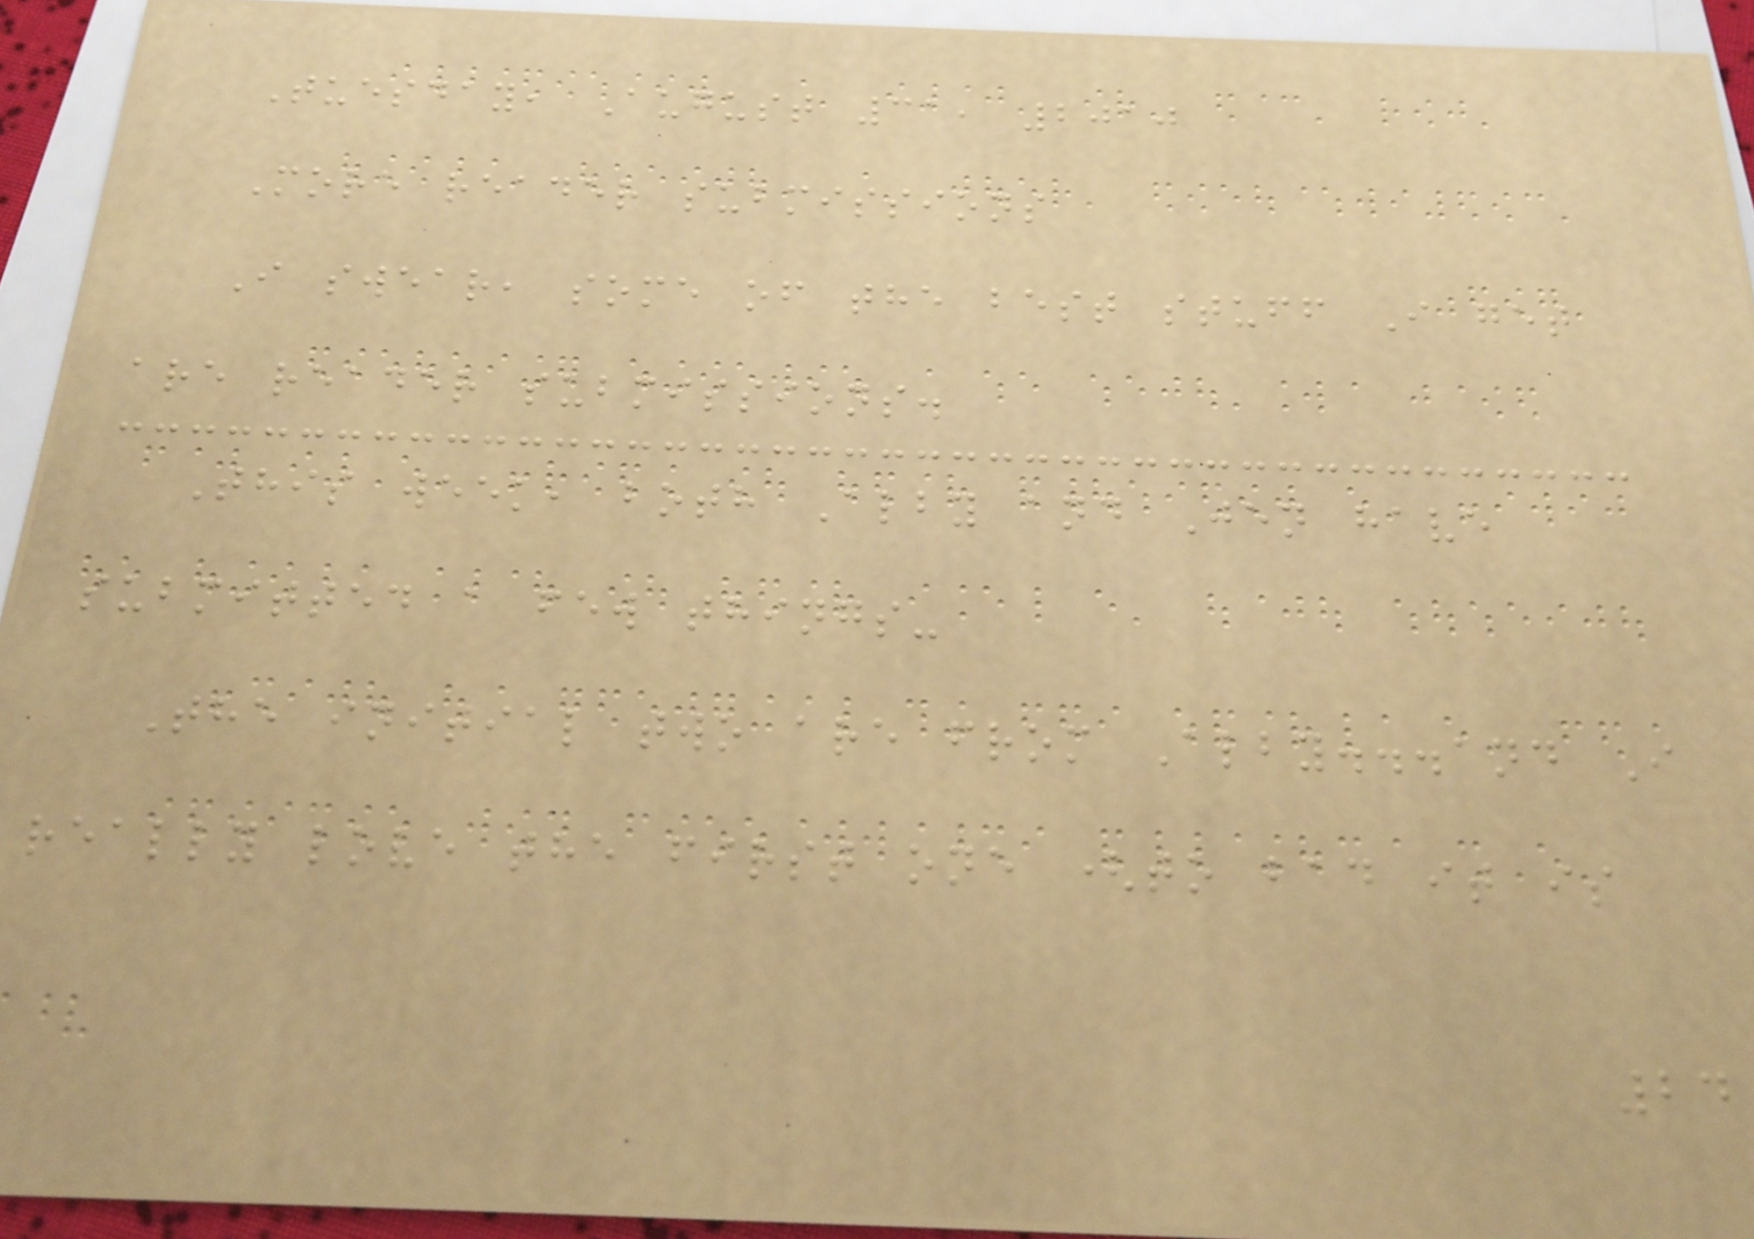Tuesday, August 31, 2010
More reader submissions
I swear, some of the best stuff I get
are reader submissions.
This week, both Alby and Jen have
submitted a few things-
The initial two are from Alby...and I
really love the first one (to bad it is
24
